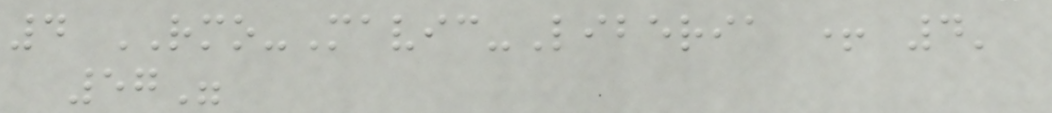4 RMO-Mavic-Liberia + 4'
57"
